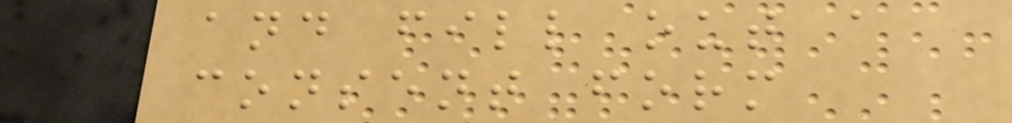and fill out a
consent form
